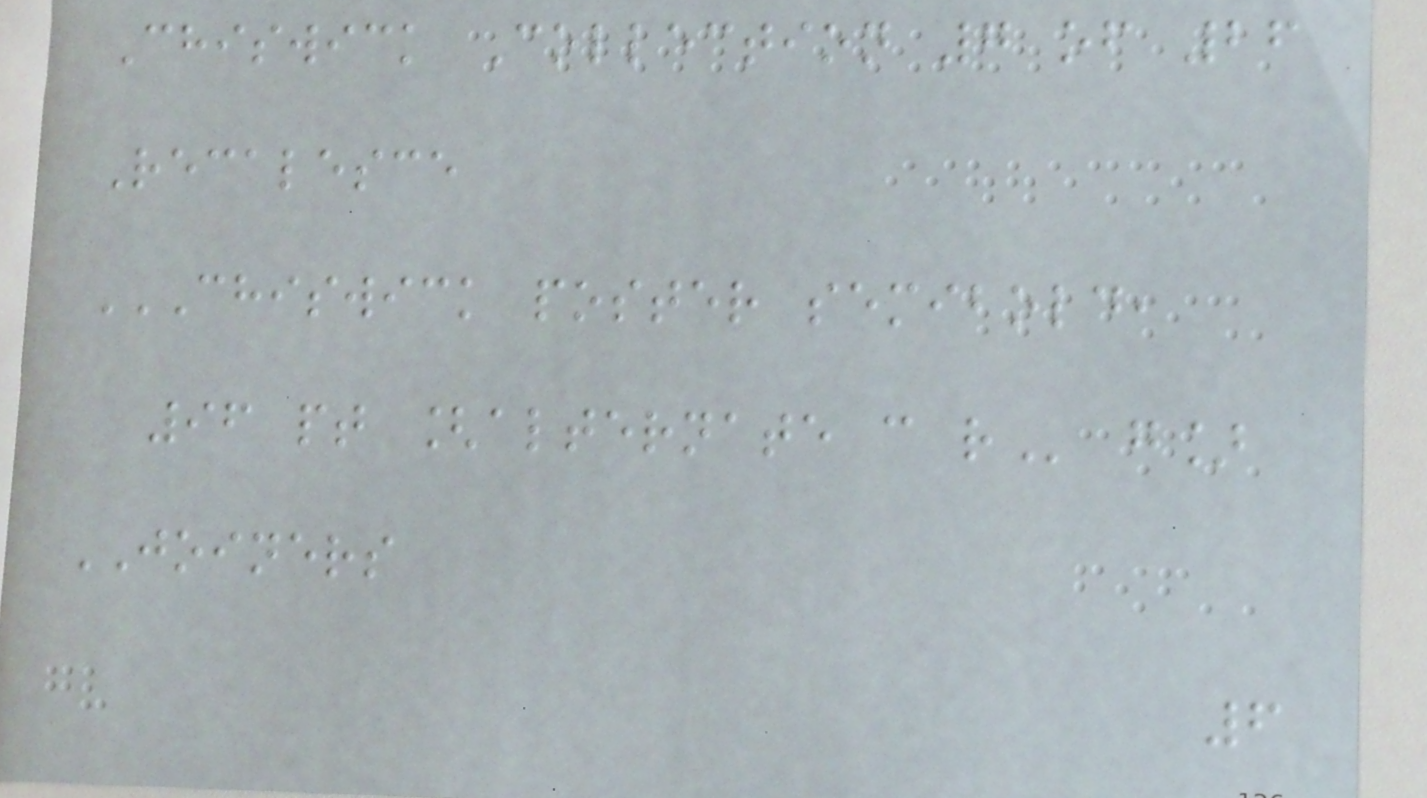Chiswick Collection 7 of 26
Recalesce
CHISWICK POSTER SEMIBOLD,
96 PT [ALTERNATE C R g]
JOINERS
6
